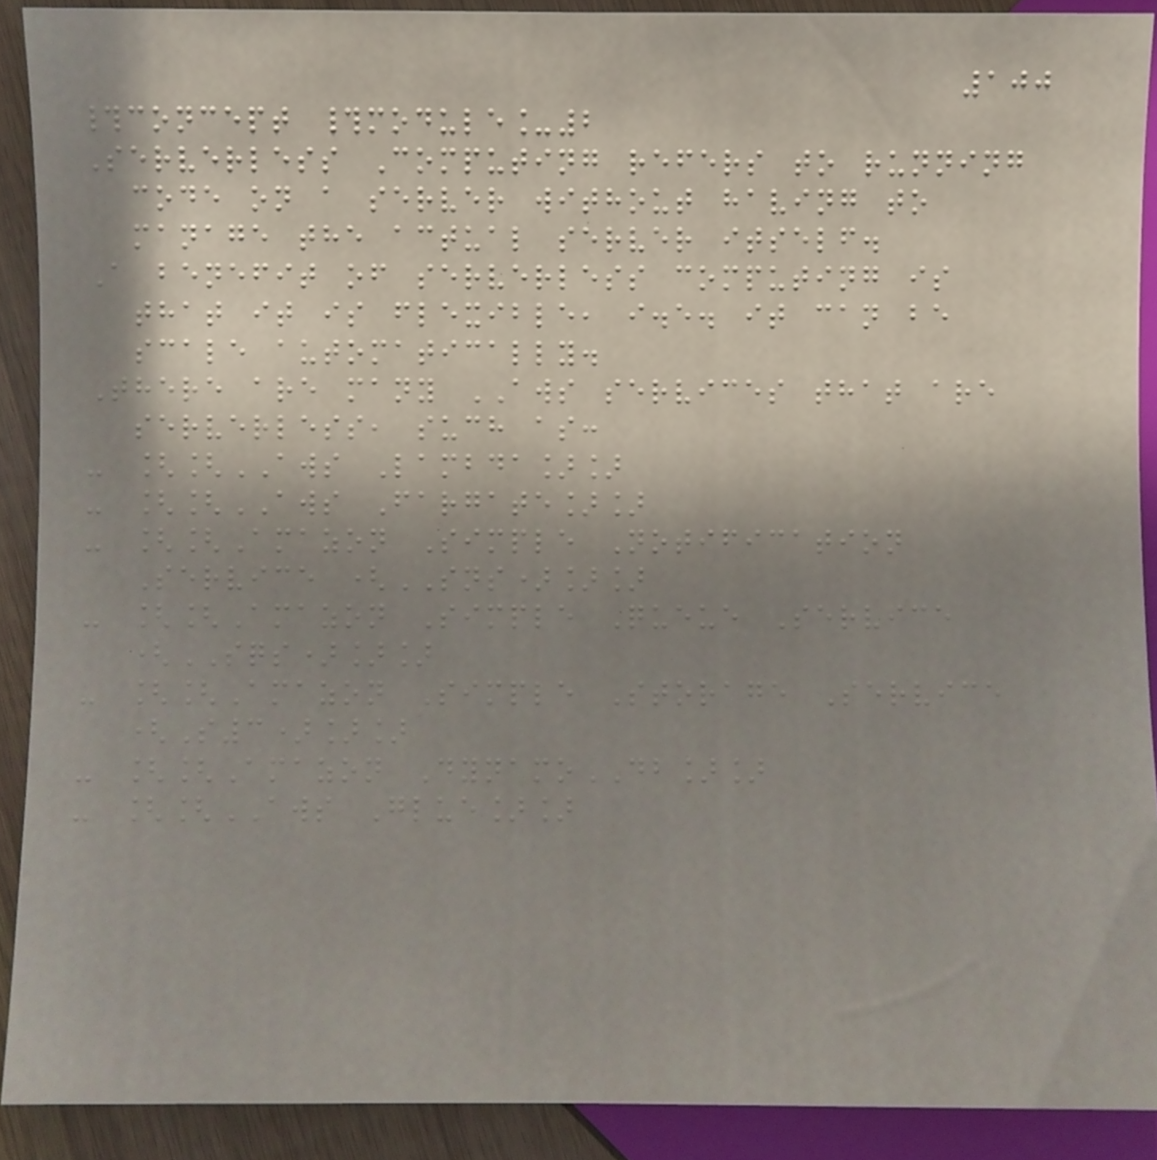100
#concept #module_2
Serverless Computing refers to running
code on a server without having to
manage the actual server itself.
A benefit of serverless computing is
that it is flexible, i.e. it can be
scale automatically.
There are many AWS services that are
serverless, such as:
- [[AWS Lambda]]
- [[AWS Fargate]]
- [[Amazon Simple Notification
Service (SNS)]]
- [[Amazon Simple Queue Service
(SQS)]]
- [[Amazon Simple Storage Service
(S3)]]
- [[Amazon DynamoDB]]
- [[AWS Glue]]
